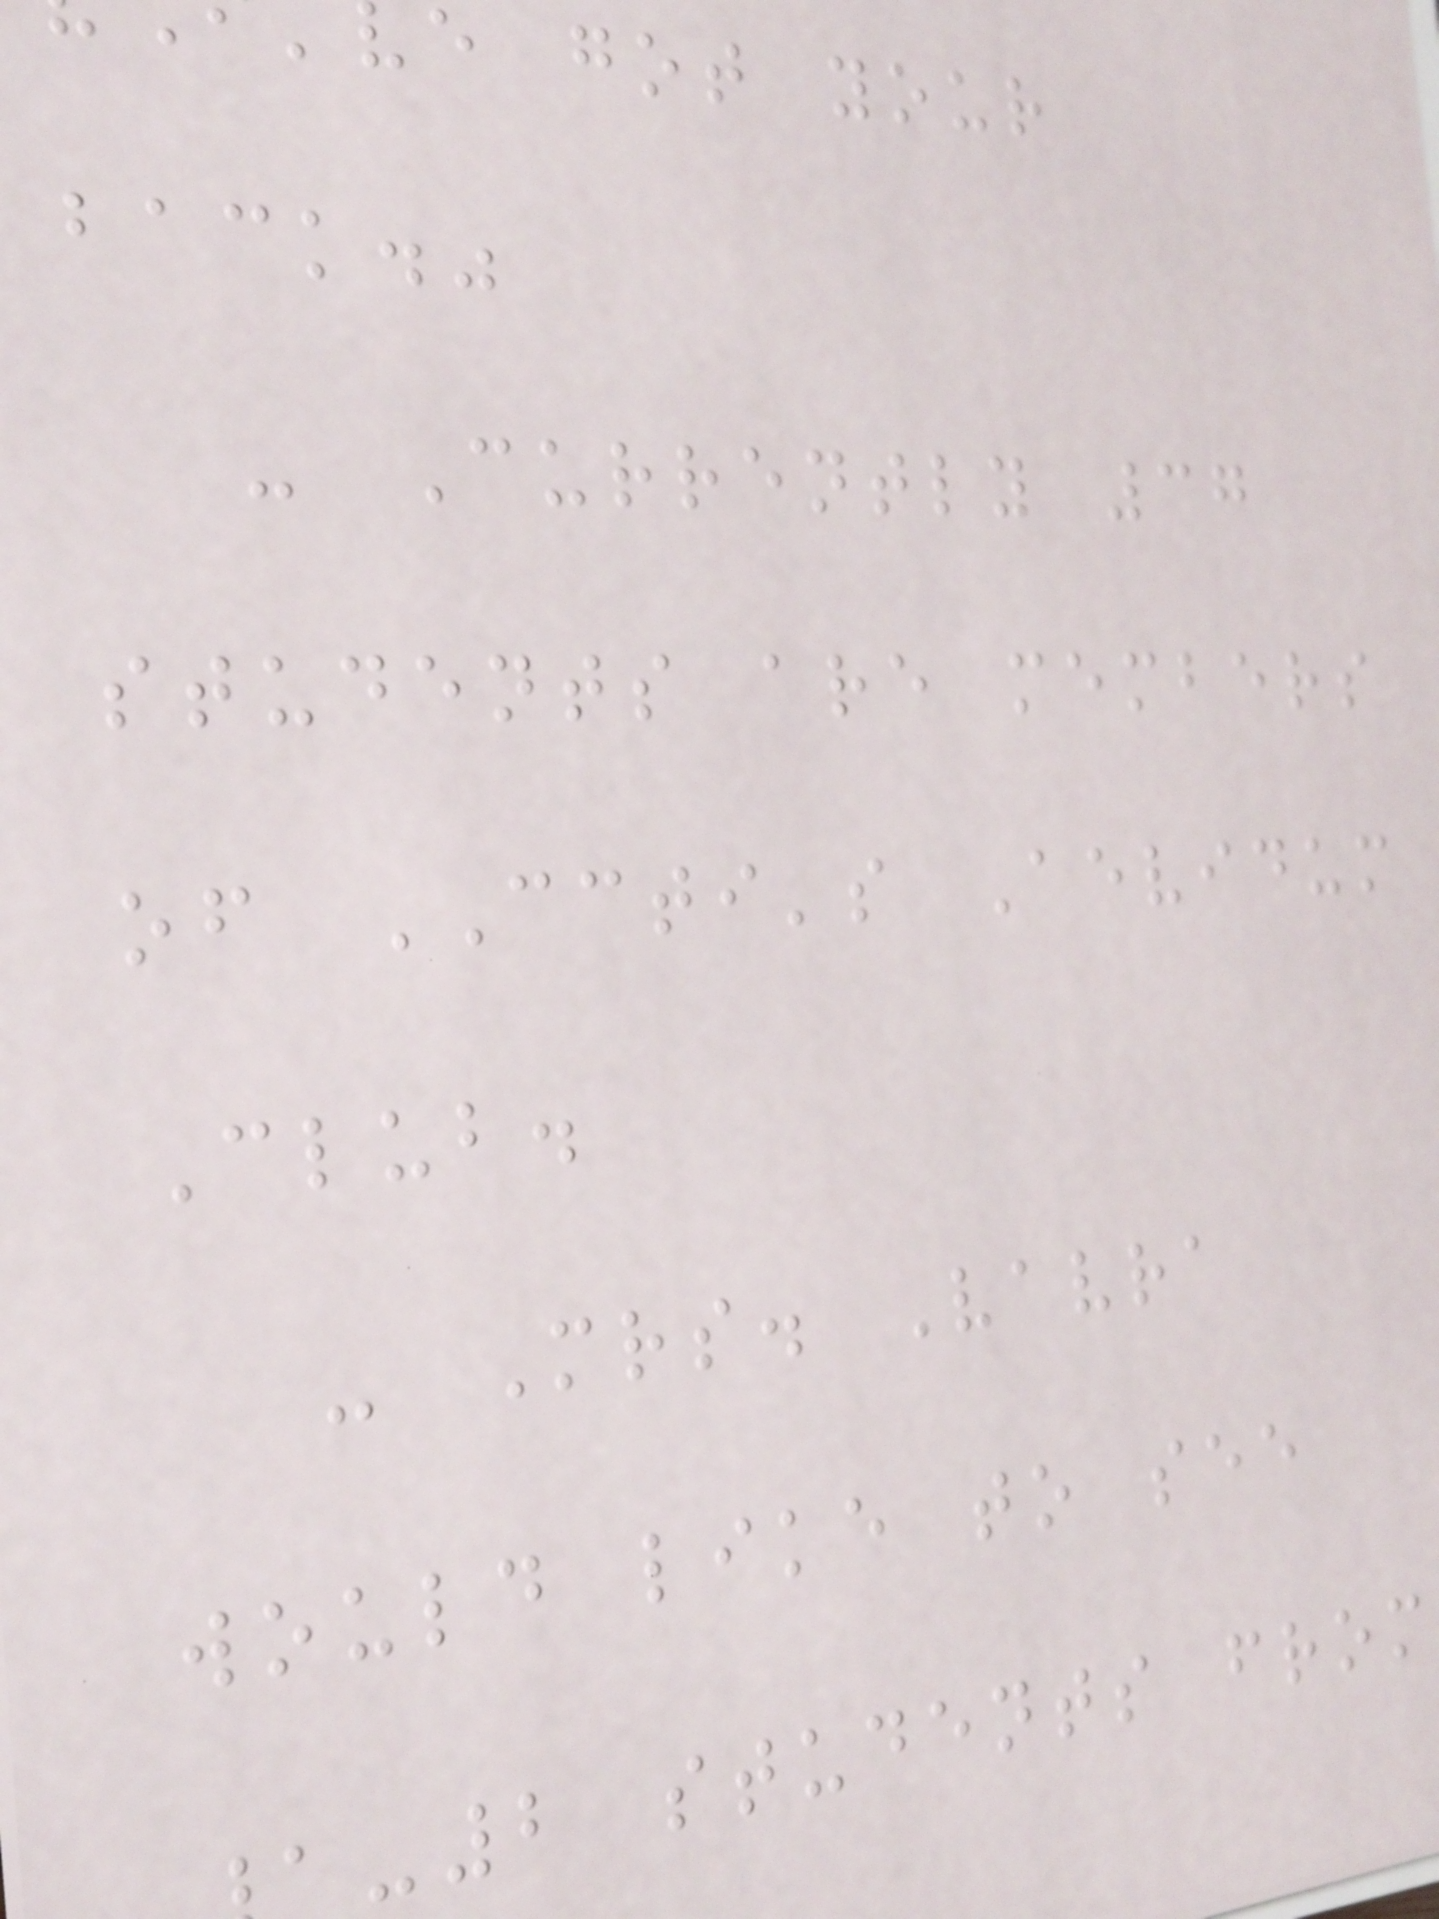e got your
back."
- Currently 37
students are members
of CCTI's Aevidum
Club.
- Mrs. Vavra
would like to see
-2 students from
